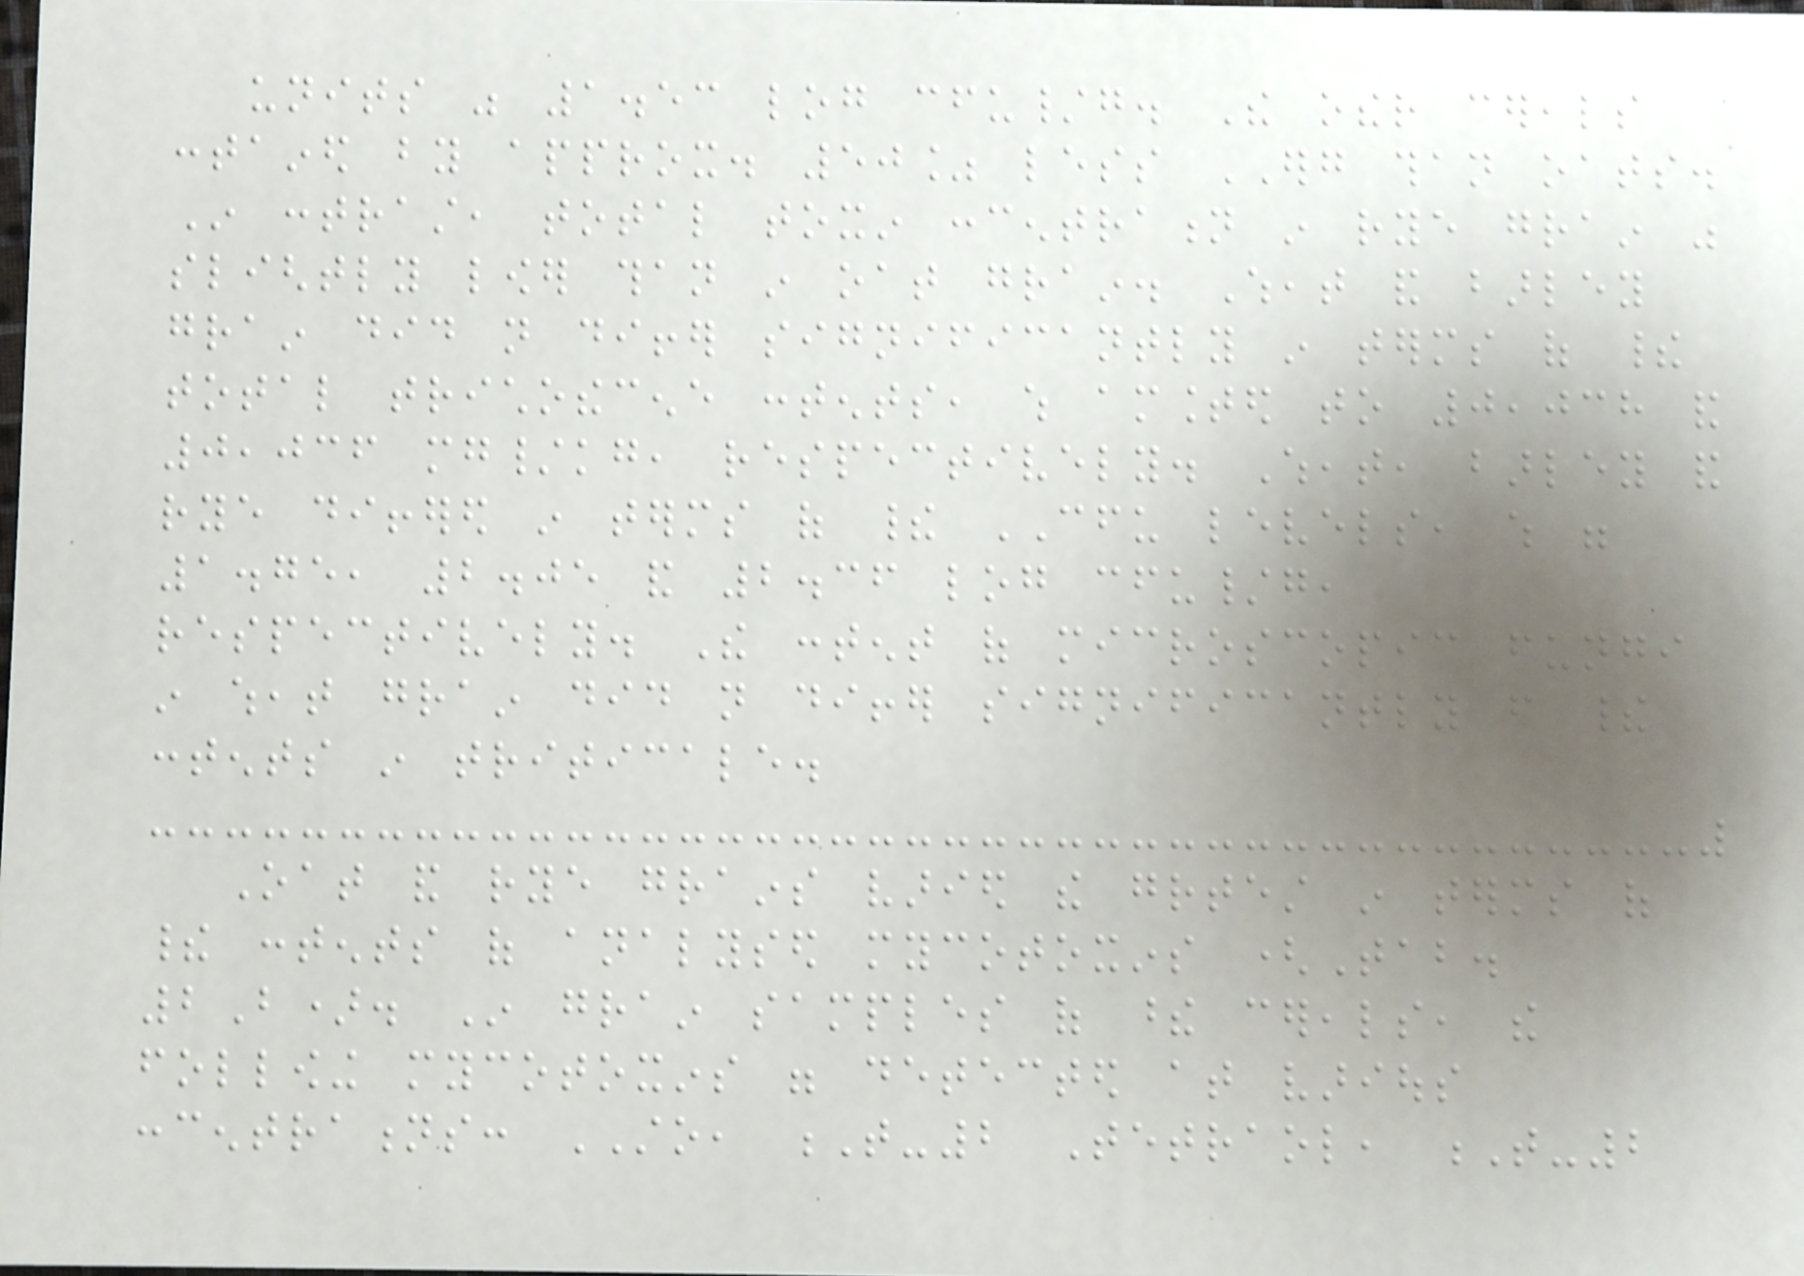units was 1.53 log cfu/g. The other cereals
contained by approx. 50% less ERG than oats.
In contrast, total toxin concentration in rye grain was
slightly lower than in oat grain. Wheat and barley
grain did not differ significantly in terms of their
total trichothecene contents, which amounted to 0,038 and
0,036 mg/kg, respectively. Wheat, barley and
rye differed in terms of their CFU levels, which were
1.75, 2.05 and 2.36 log cfu/g,
respectively. The content of microscopic fungi
in wheat grain did not differ significantly from their
contents in triticale.
Oat and rye grains varied the greatest in terms of
their contents of analysed mycotoxins (Tab.
2B). In grain samples of these cereals, the
following mycotoxins were detected at various
concentrations: STO, T-2 Tetraol, T-2
